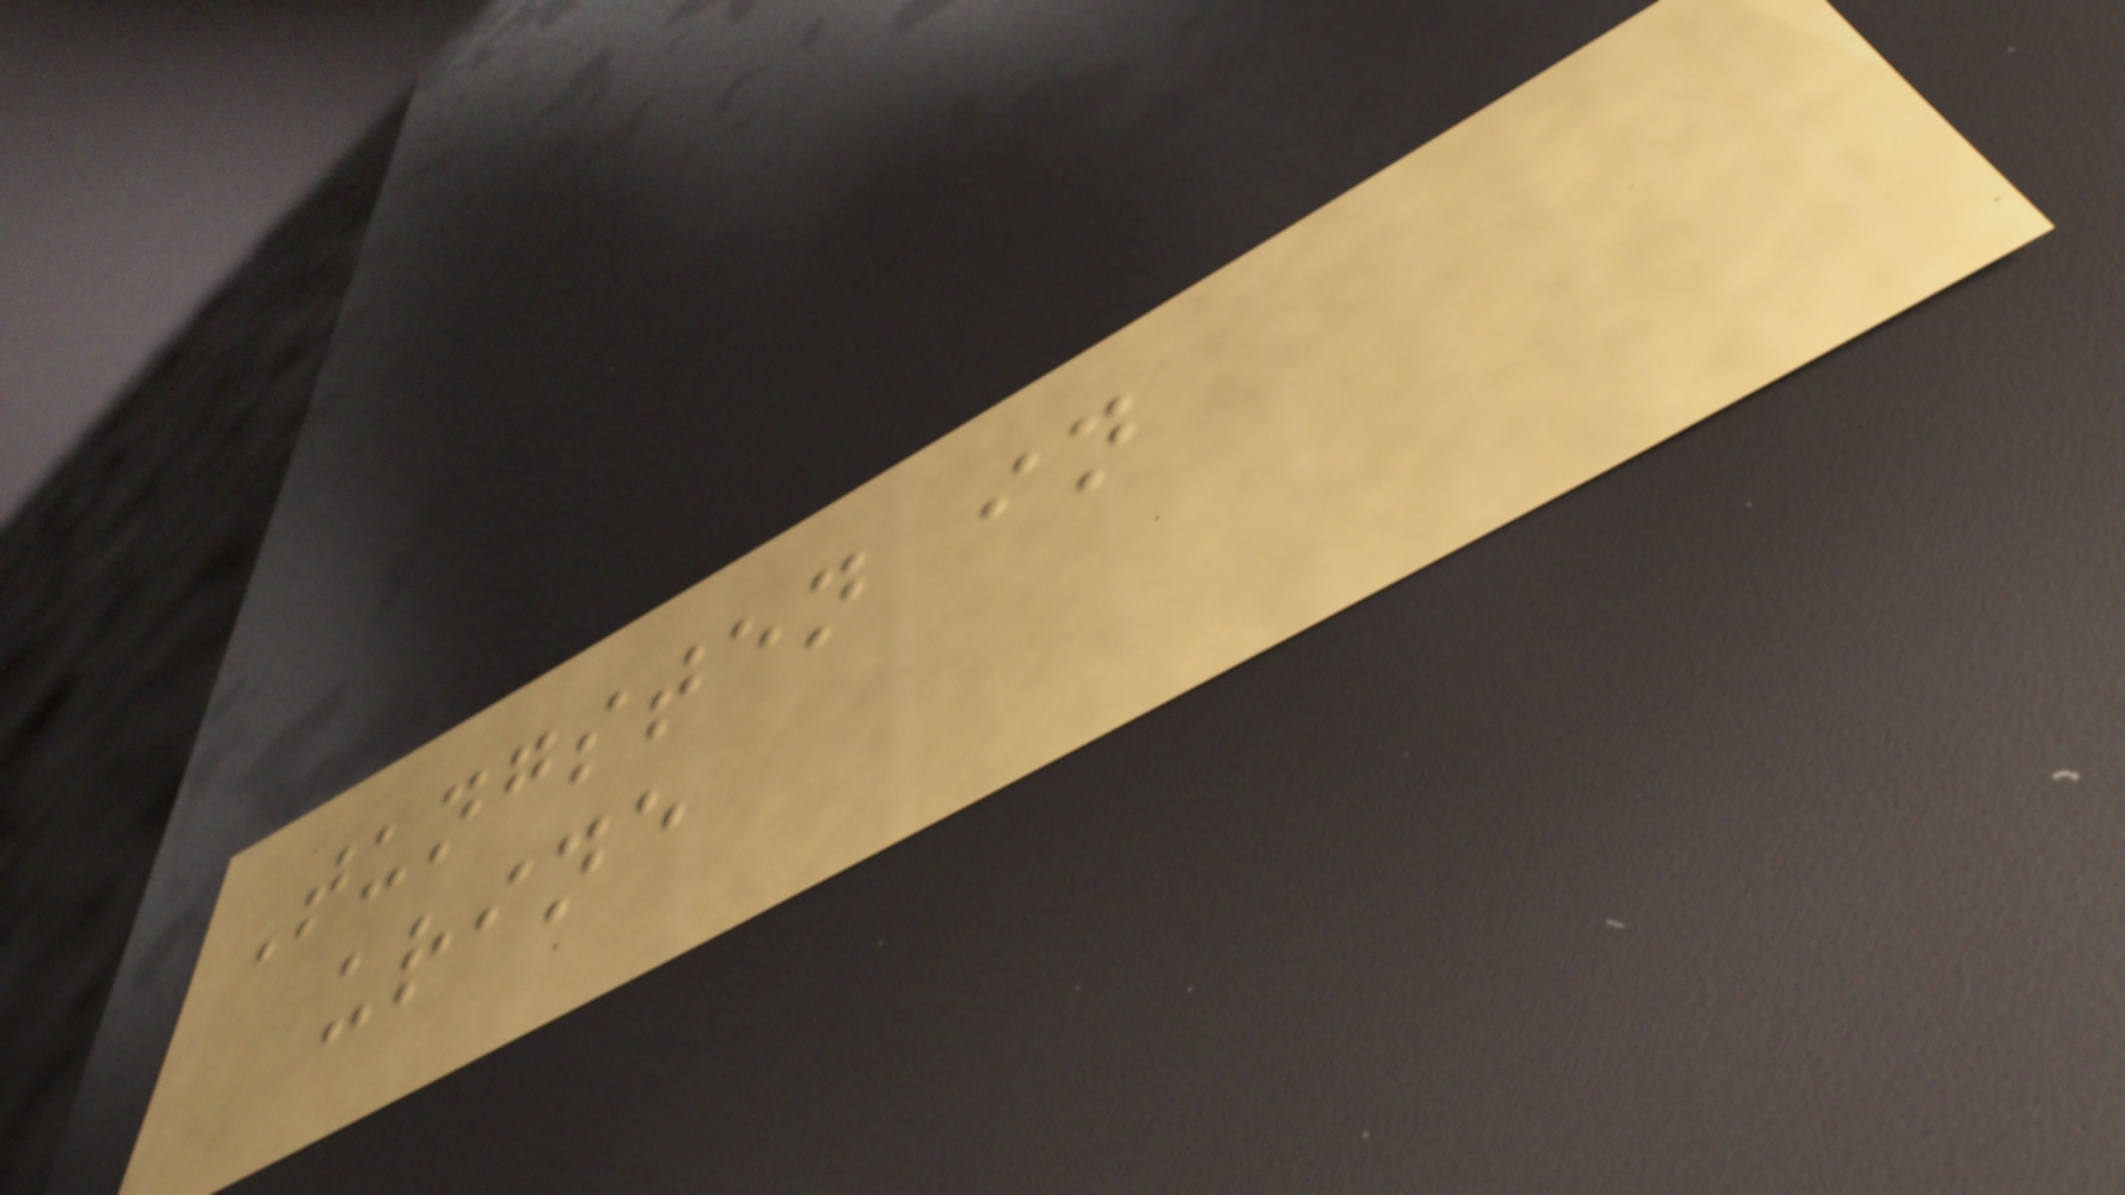Tungsten in
urine
